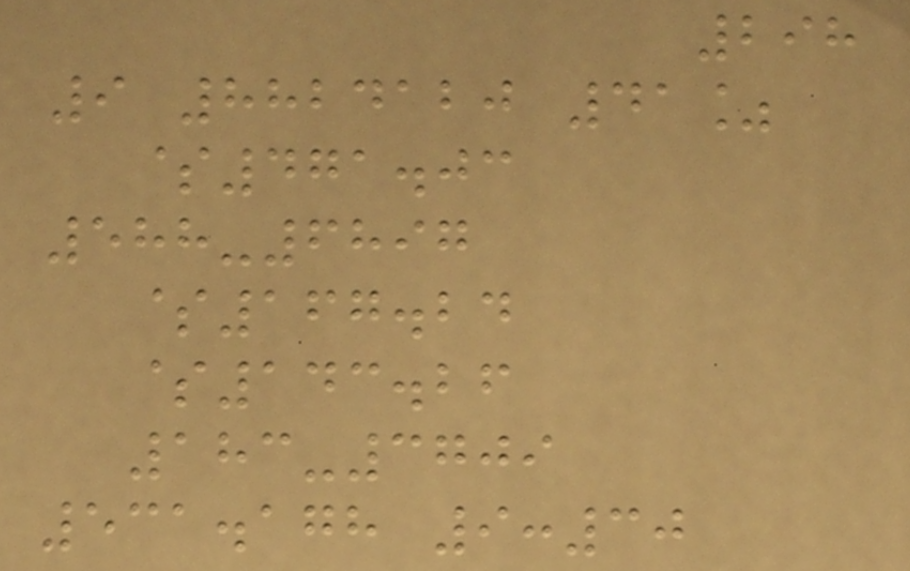298
9 8824120 41%
$471.03
588-6897
$167.24
$143.26
183-3709
531.178 9:30
